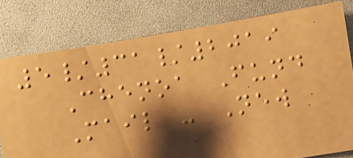5/31/2019
Chenoa Fund
Mail - New
